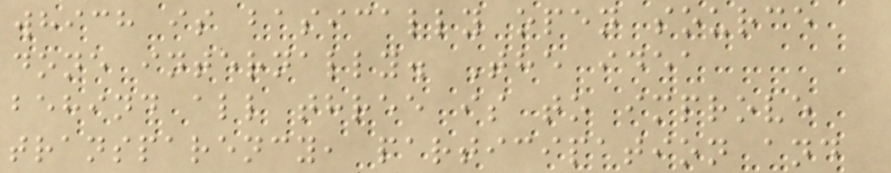which is basically open source
done internally. The idea
behind all three is to improve
transparency, participation and
